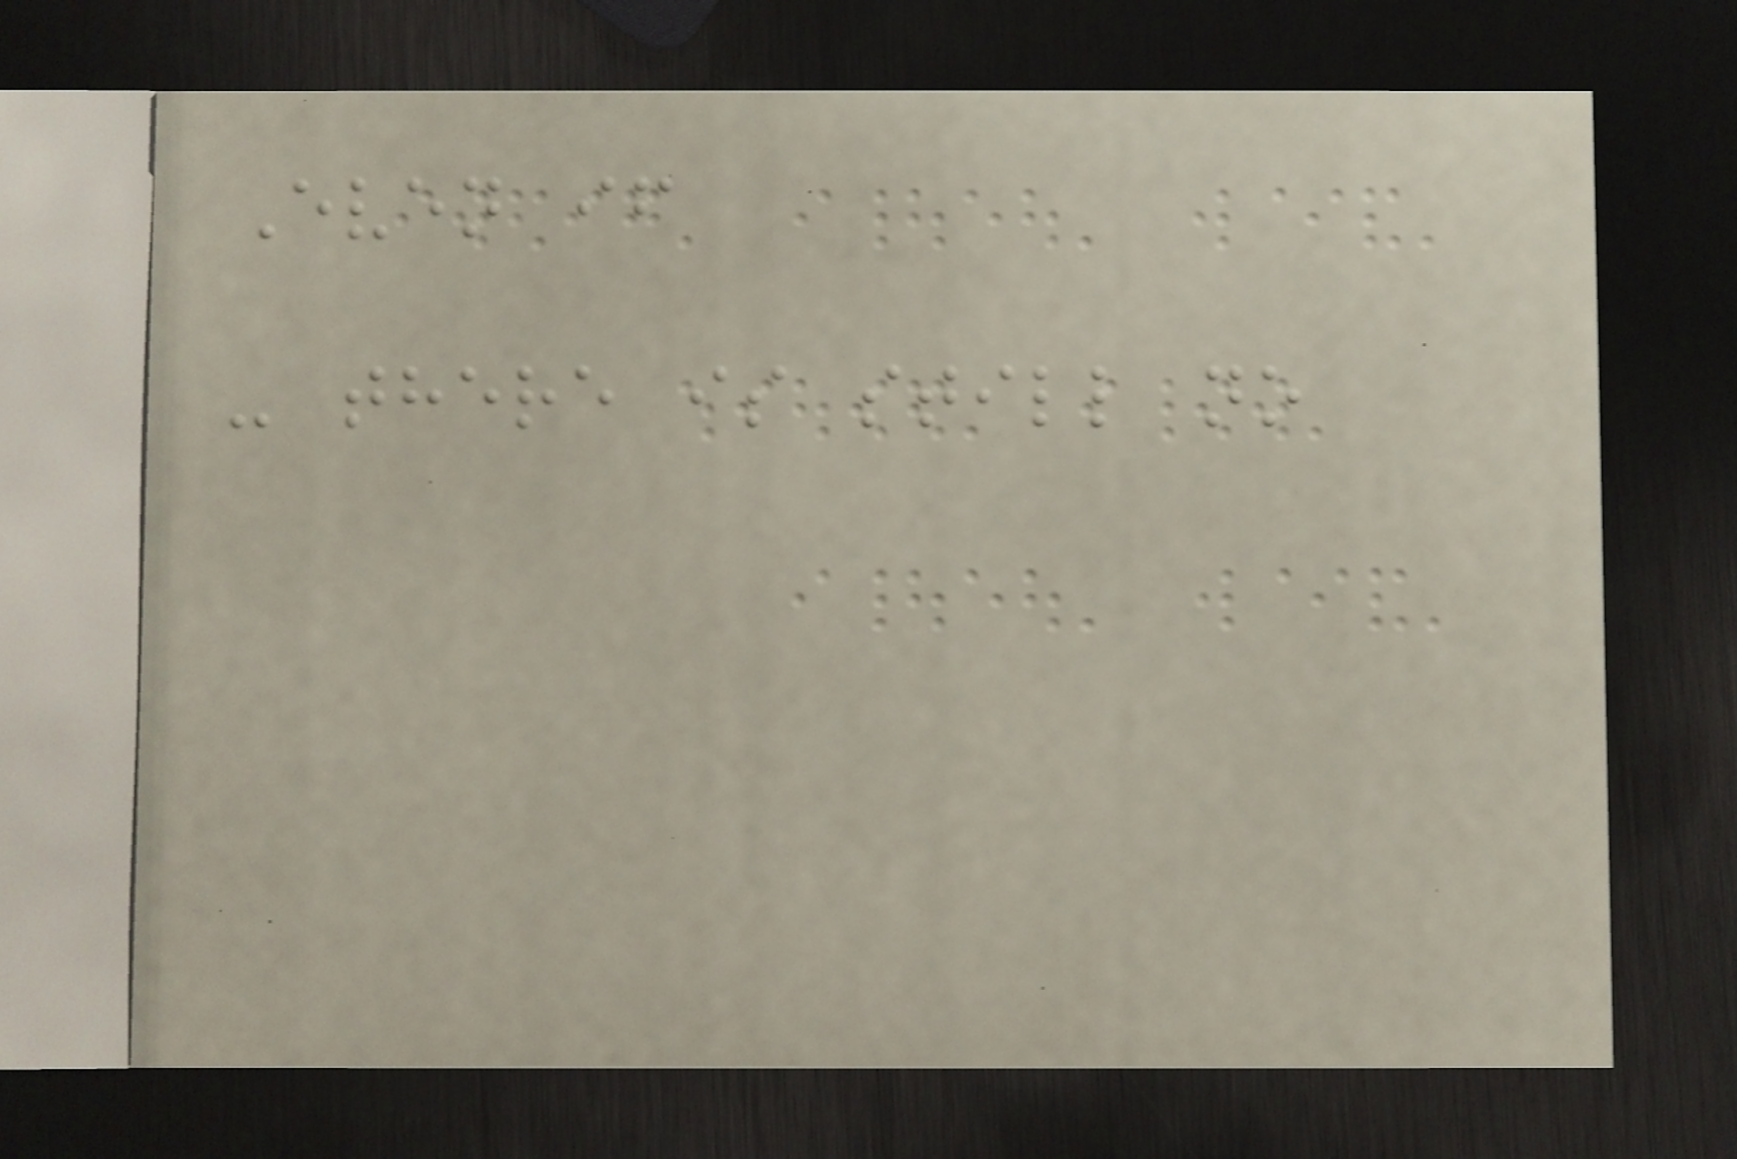Even if
- there is still no
